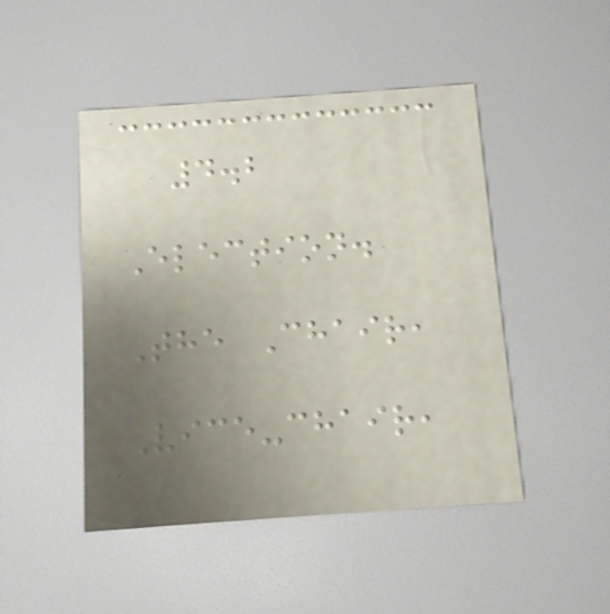4.2
Election.
The Chair,
Vice-chair,
